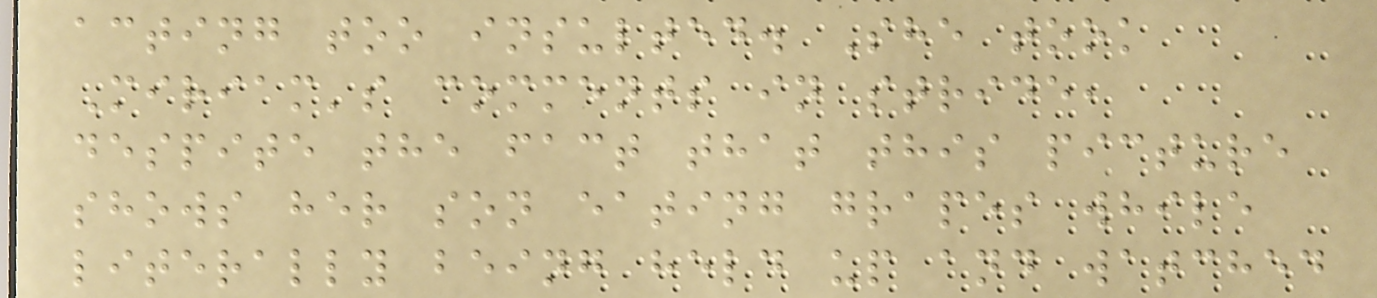acting too insulted. She took
Miriam's comments in stride,
despite the fact that this picture
shows her son eating grapes while
literally being held up and watched
